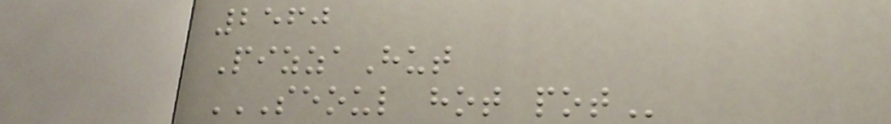2560
PizzaHut
SEOUL HOT POT
